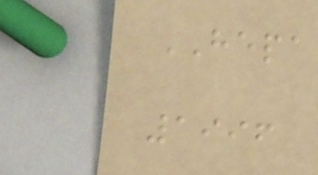HEPA
1996
